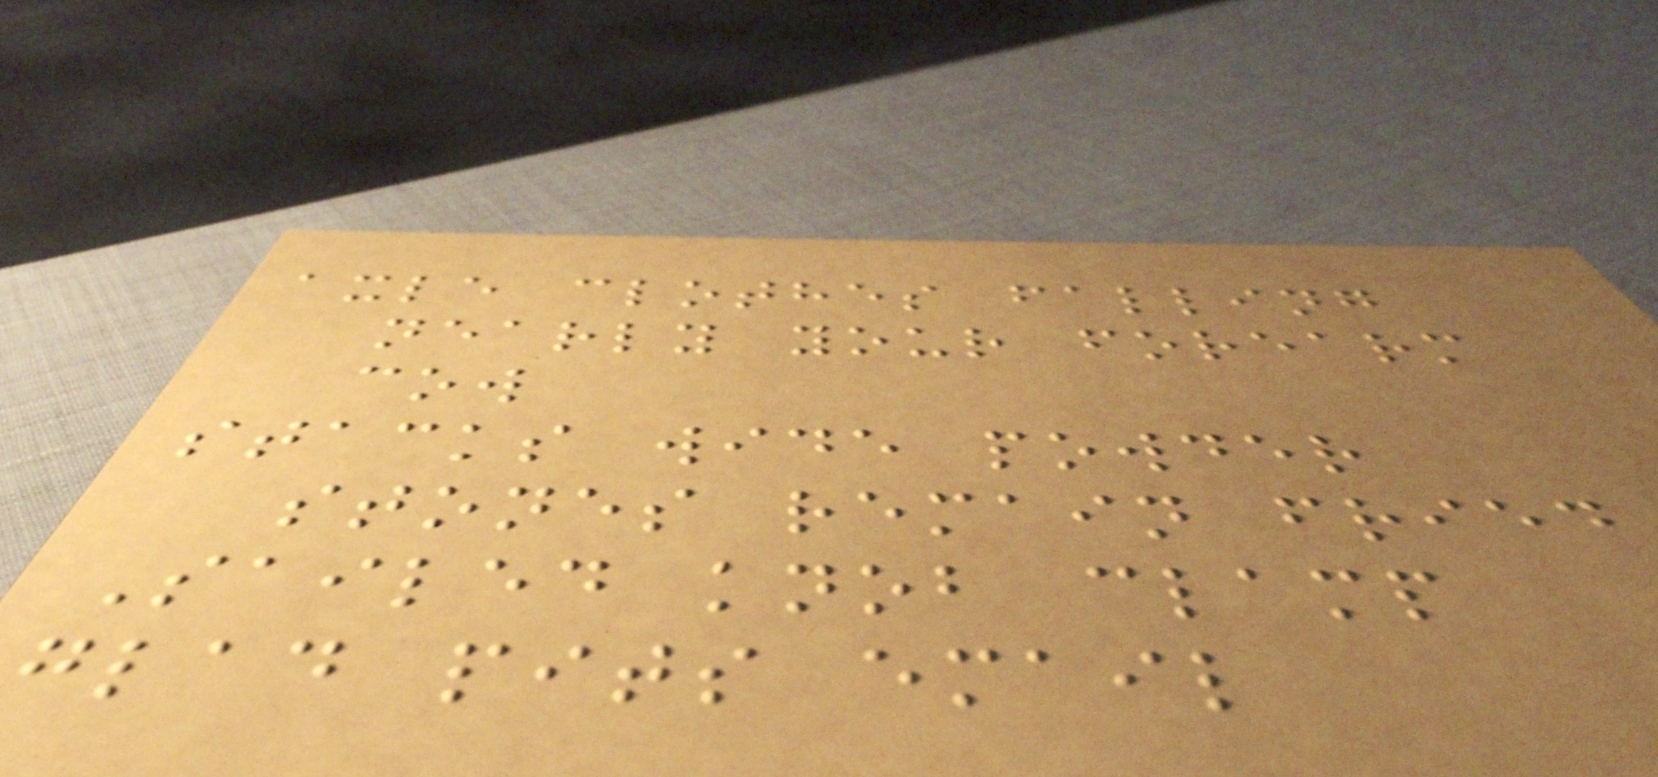axle clothes falling
nearly your forearm
cow
stacks wide powder
stones remain fried
Sailed knob clamp
glad pits email
